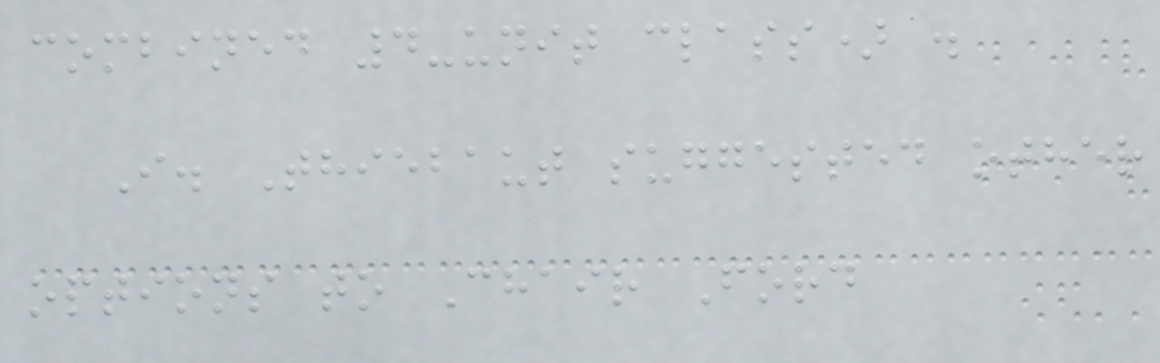combined 4-unit class) .
I. Thiebaut suggested other
options to Chair Ford
